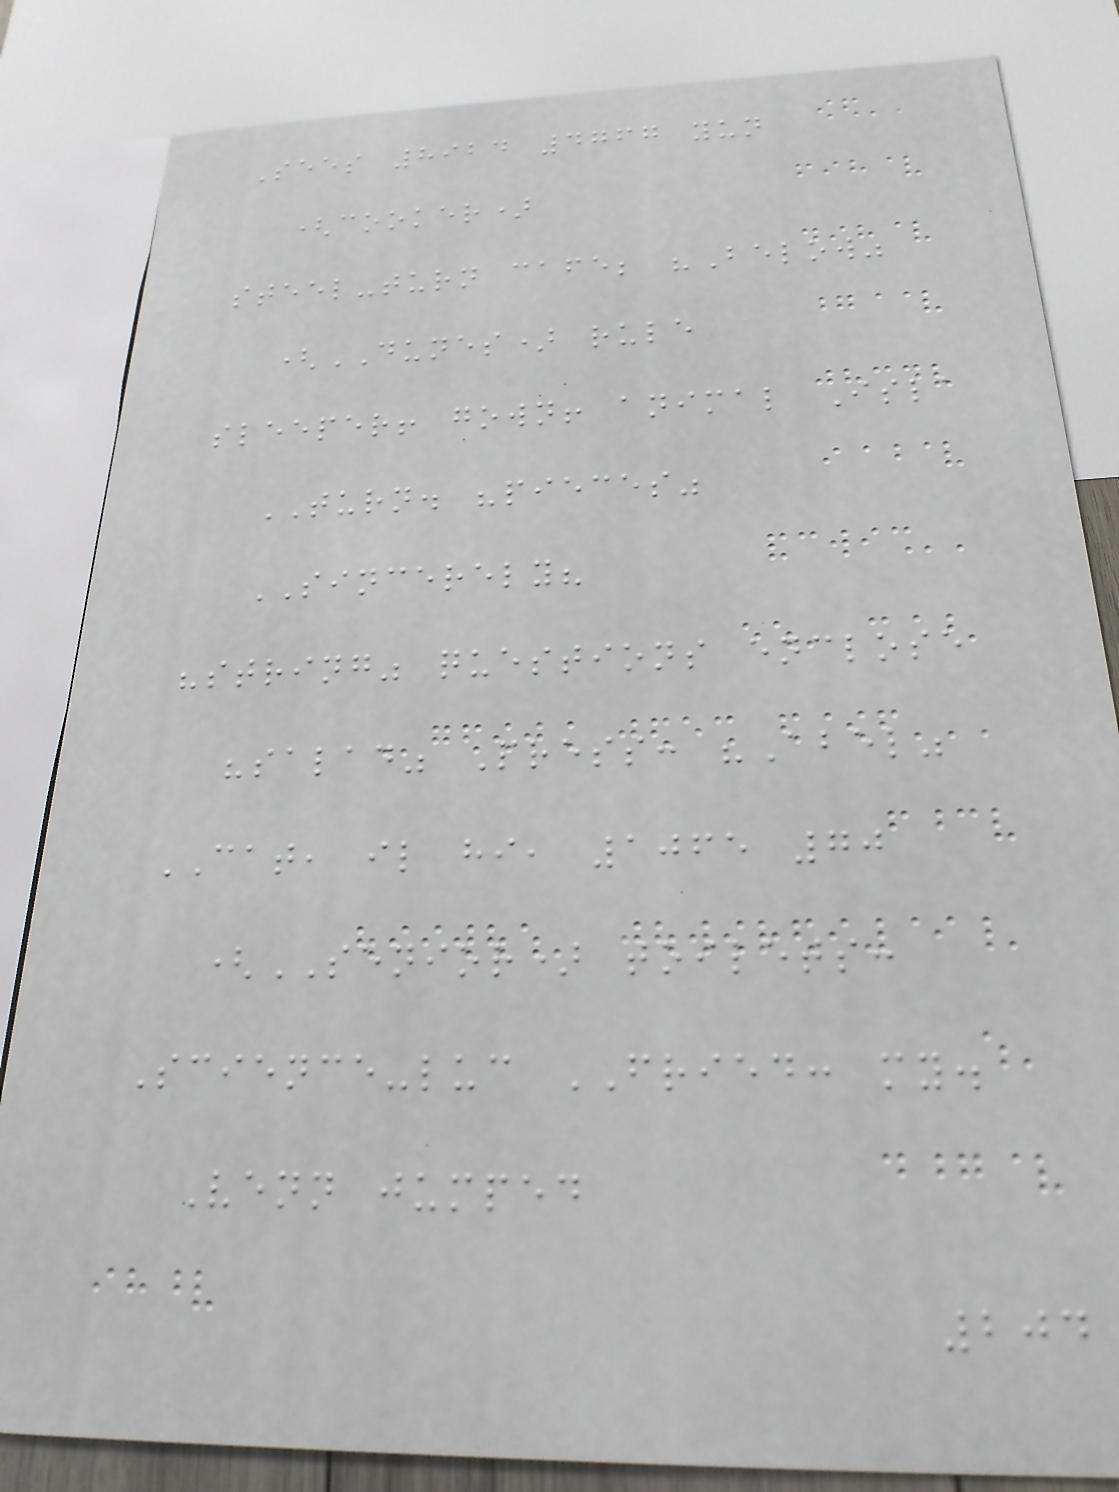Sees 8924 4767 yun
(cooker)
steel-turn cafe; "Below"
(DUNES) rule
sleeper! gown! animal Isla
TURN. "pieces"
SINCERELY?
"string" questions enclose
"salad" Press: "Abel"
CAT, il hi, 1065 70
(SENIOR) toilets:
Science-luc FRIED: my.
Venn jumped
204
